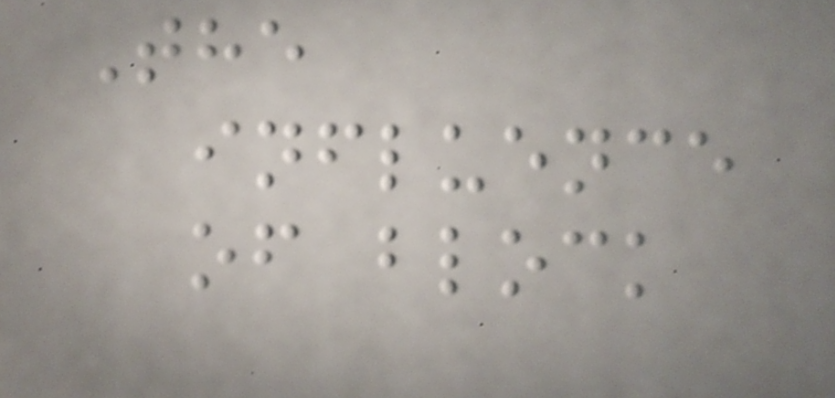The
influence
of block
